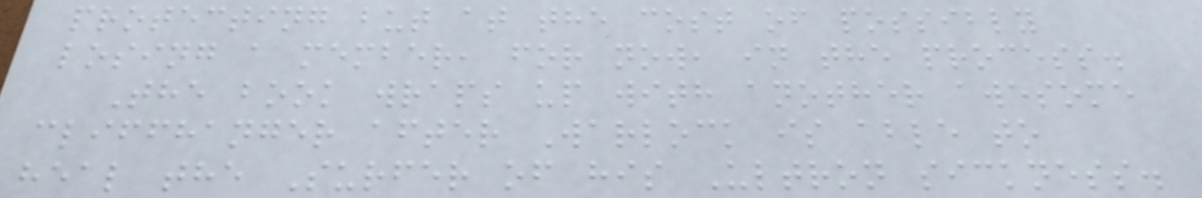protecting but at the cost of possibly
losing a member, for now, in the process.
The book wraps up with another awesome
cliffhanger after Warlock is able to
heal the Surfer of his Ultron sickness.
